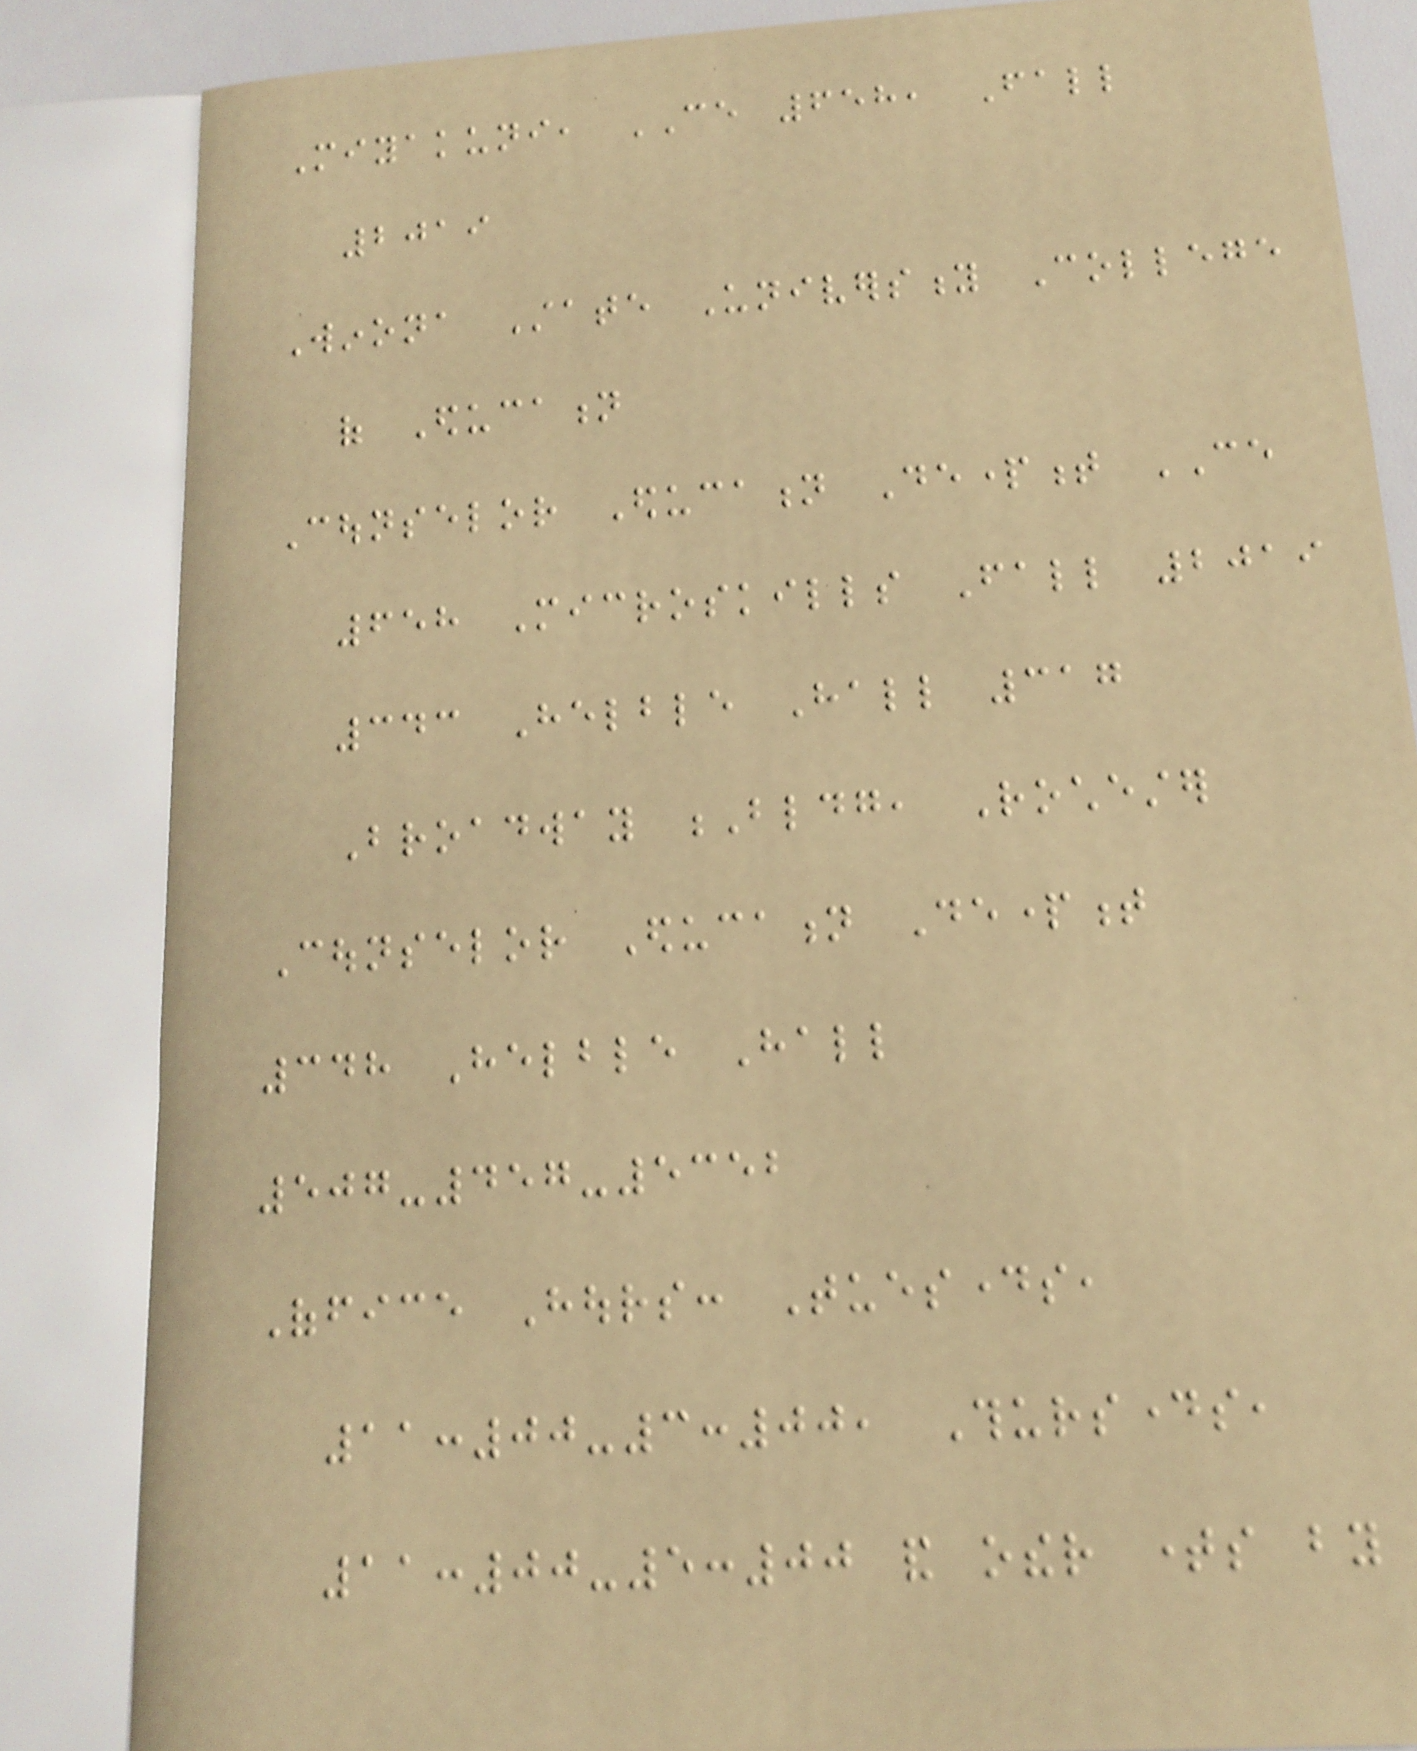Miyakuni, CE 658, Fall
2019
Winona State University College
of Education
Counselor Education Department CE
658 Microskills Fall 2019
343 Helble Hall 317
Broadway Bldg, Rochester
Counselor Education Department
348 Helble Hall
507-457-5352
Office Hours: Tuesdays,
11:00-3:00, Thursdays,
11:00-5:00 and other times by
